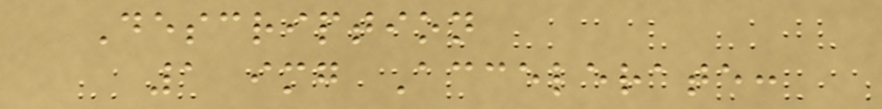Description
1 img Accelerate:
